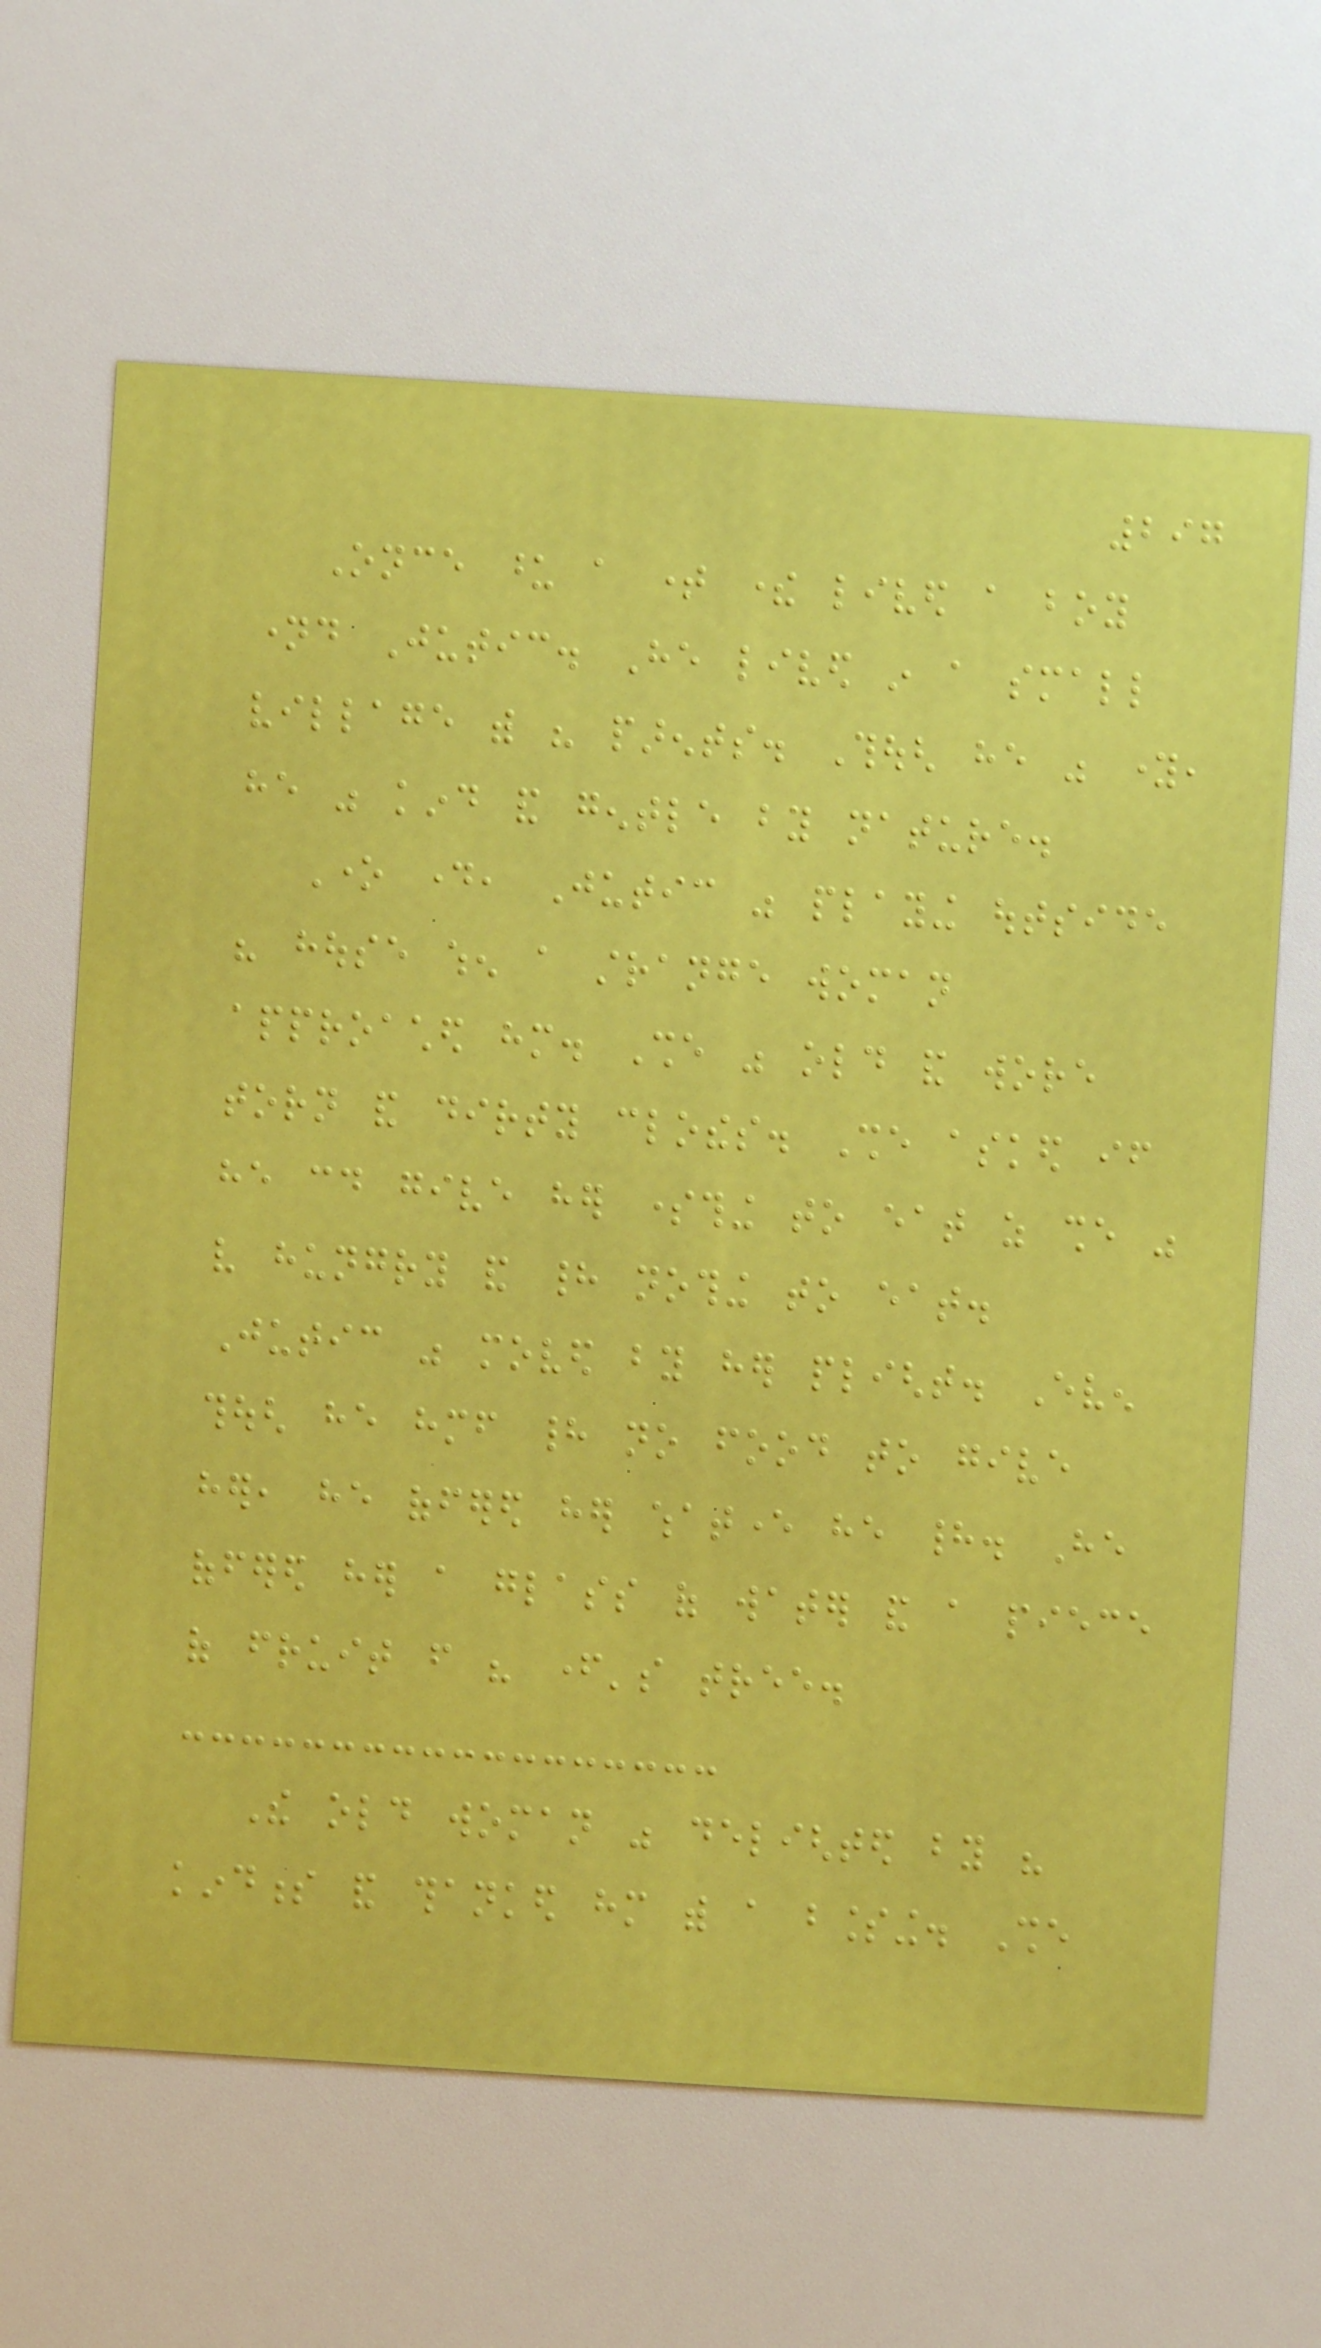297
Once upon a time there lived a boy
named Jutic. He lived in a small
village with his parents. Though he was young,
he was kind and gentle by nature.
One day, Jutic was playing outside
his house when a strange woman
approached him. She was old and wore
torn and dirty clothes. She asked if
he could give her something to eat as she was
very hungry and had nothing to eat.
Jutic was moved by her plight. Even
though he himself had no food to give
her, he offered her whatever he had. He
offered her a glass of water and a piece
of fruit from his father's tree.
The old woman was delighted by his
kindness and thanked him with a blessing. She
